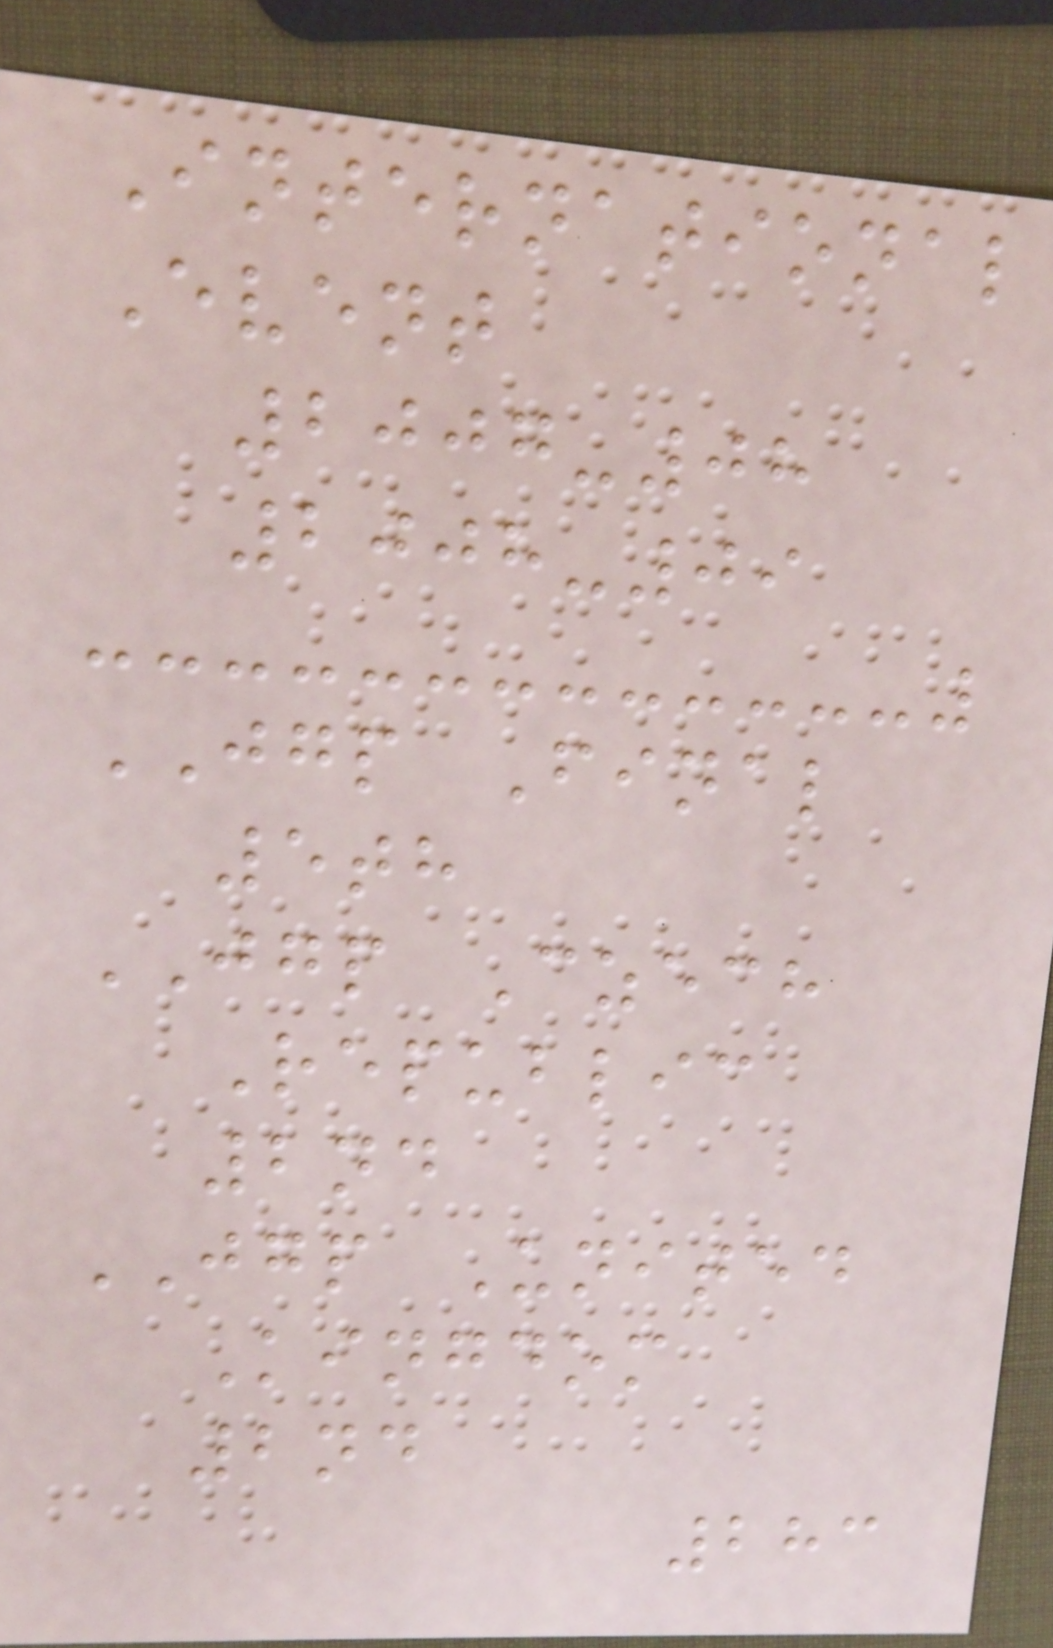International
Event
2007-08
2008-09
JGP Final
5th
JGP Czech
Republic
2nd
JGP United
Kingdom
2nd
283
